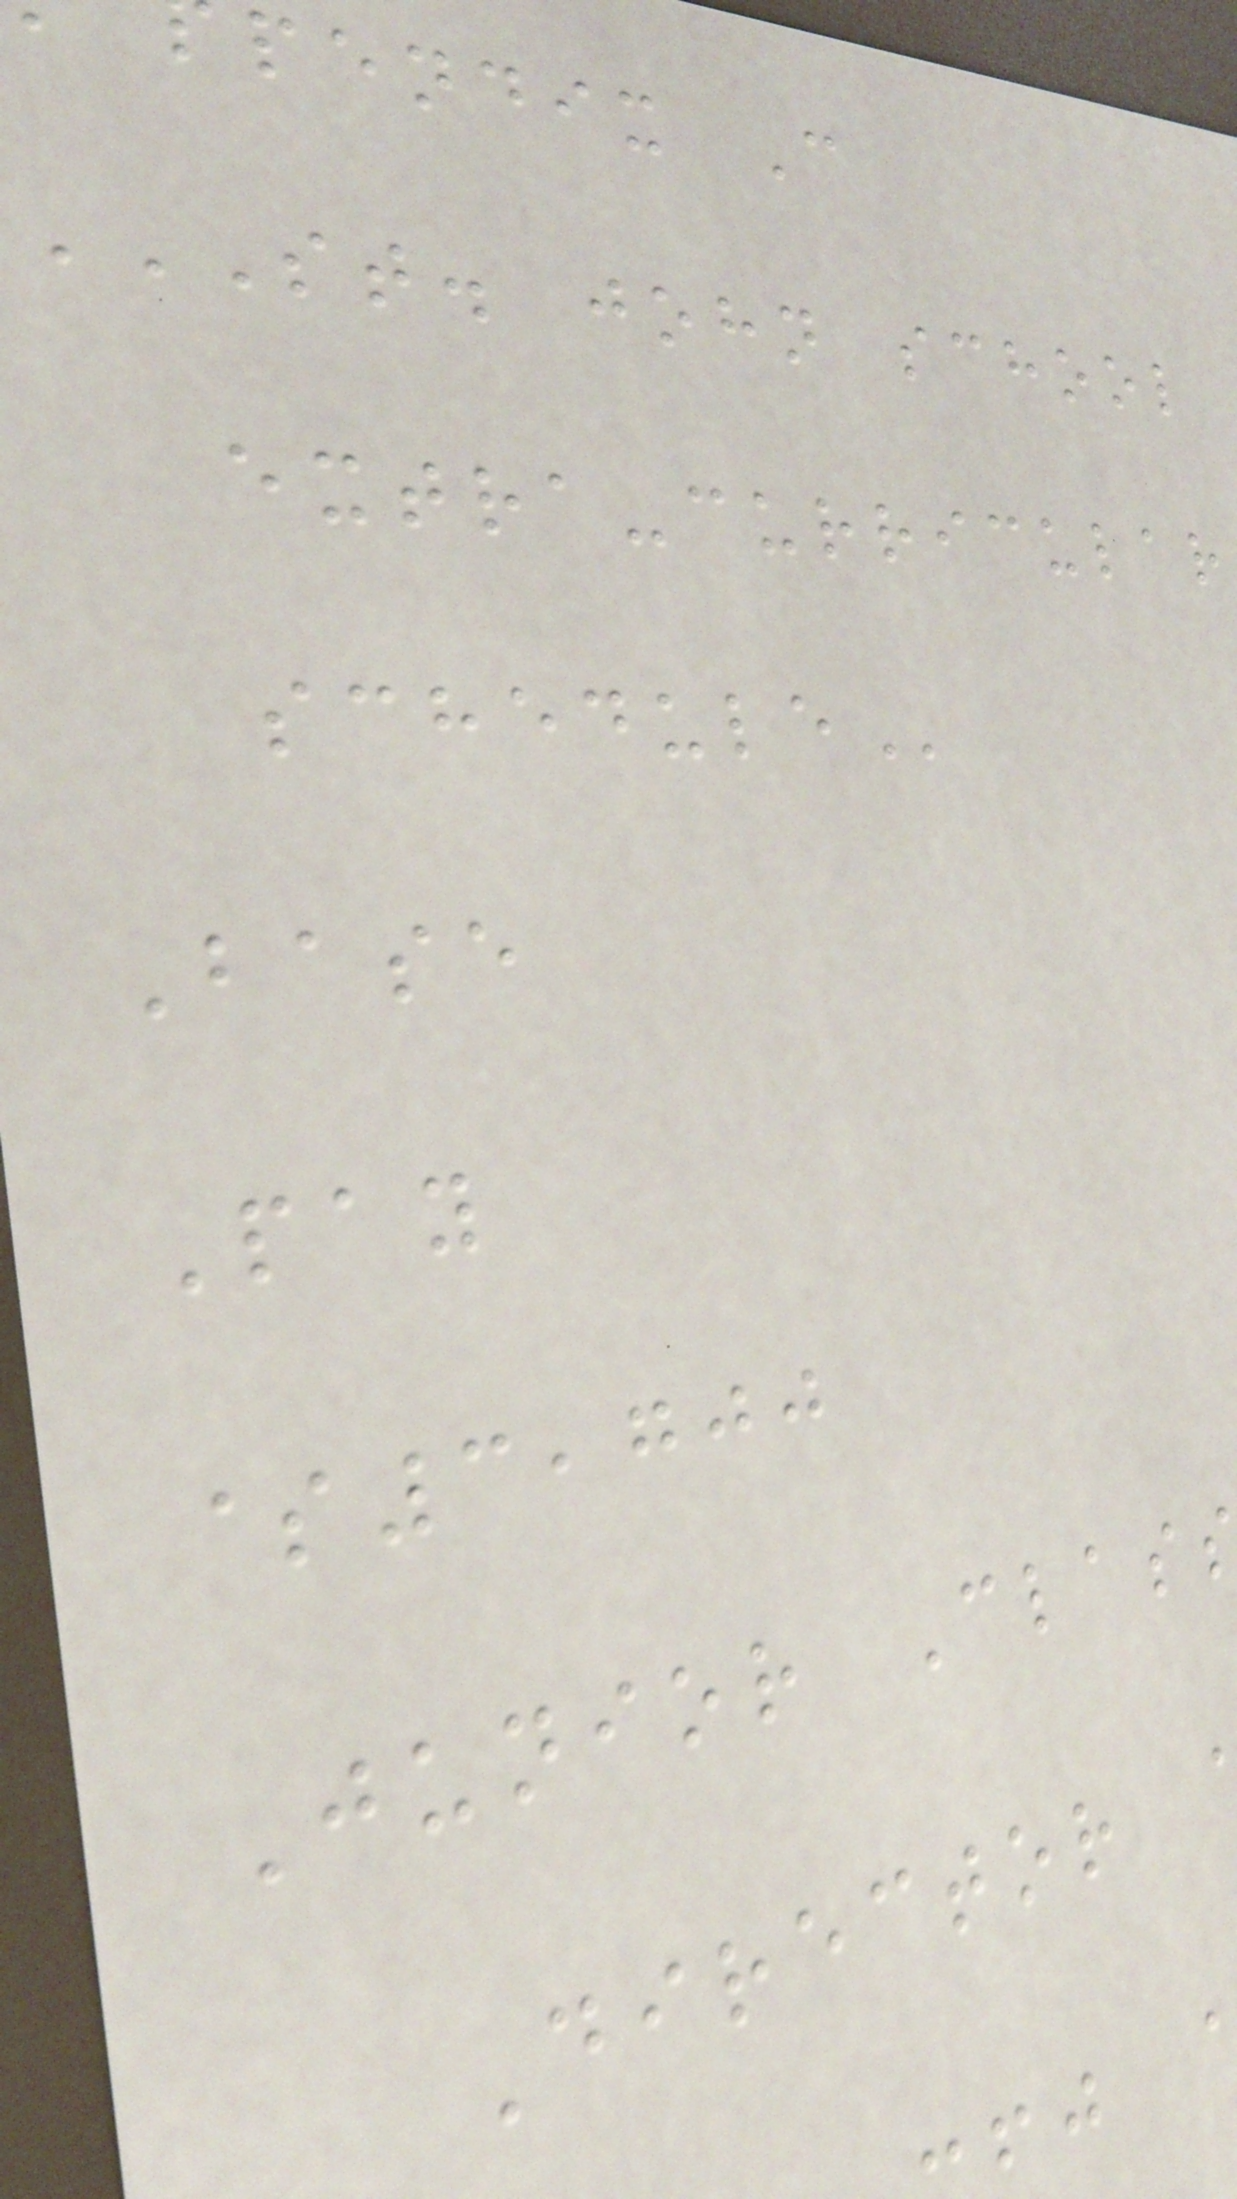pendix C
ST. JOHN SCHOOL
extra-curricular
Base
Pay
$3,700
Junior Clas
Director
